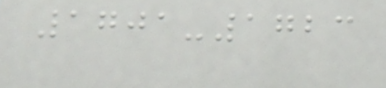1701-1723
